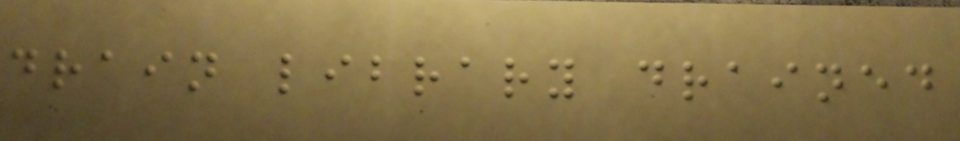drain library drained
